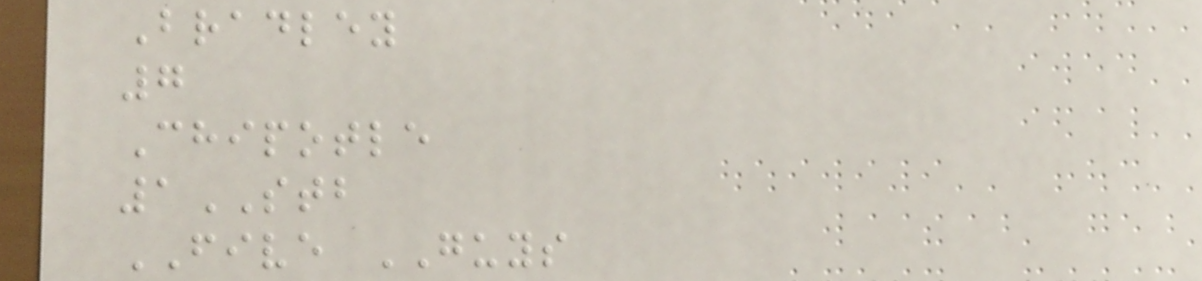Bradley
7
Chipotle
1STB
FIVE GUYS
